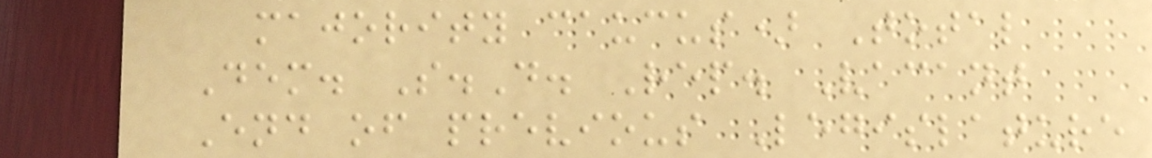majority caucus) Total
Dem. S.D. Rep. Vacant
End of previous Legislature
